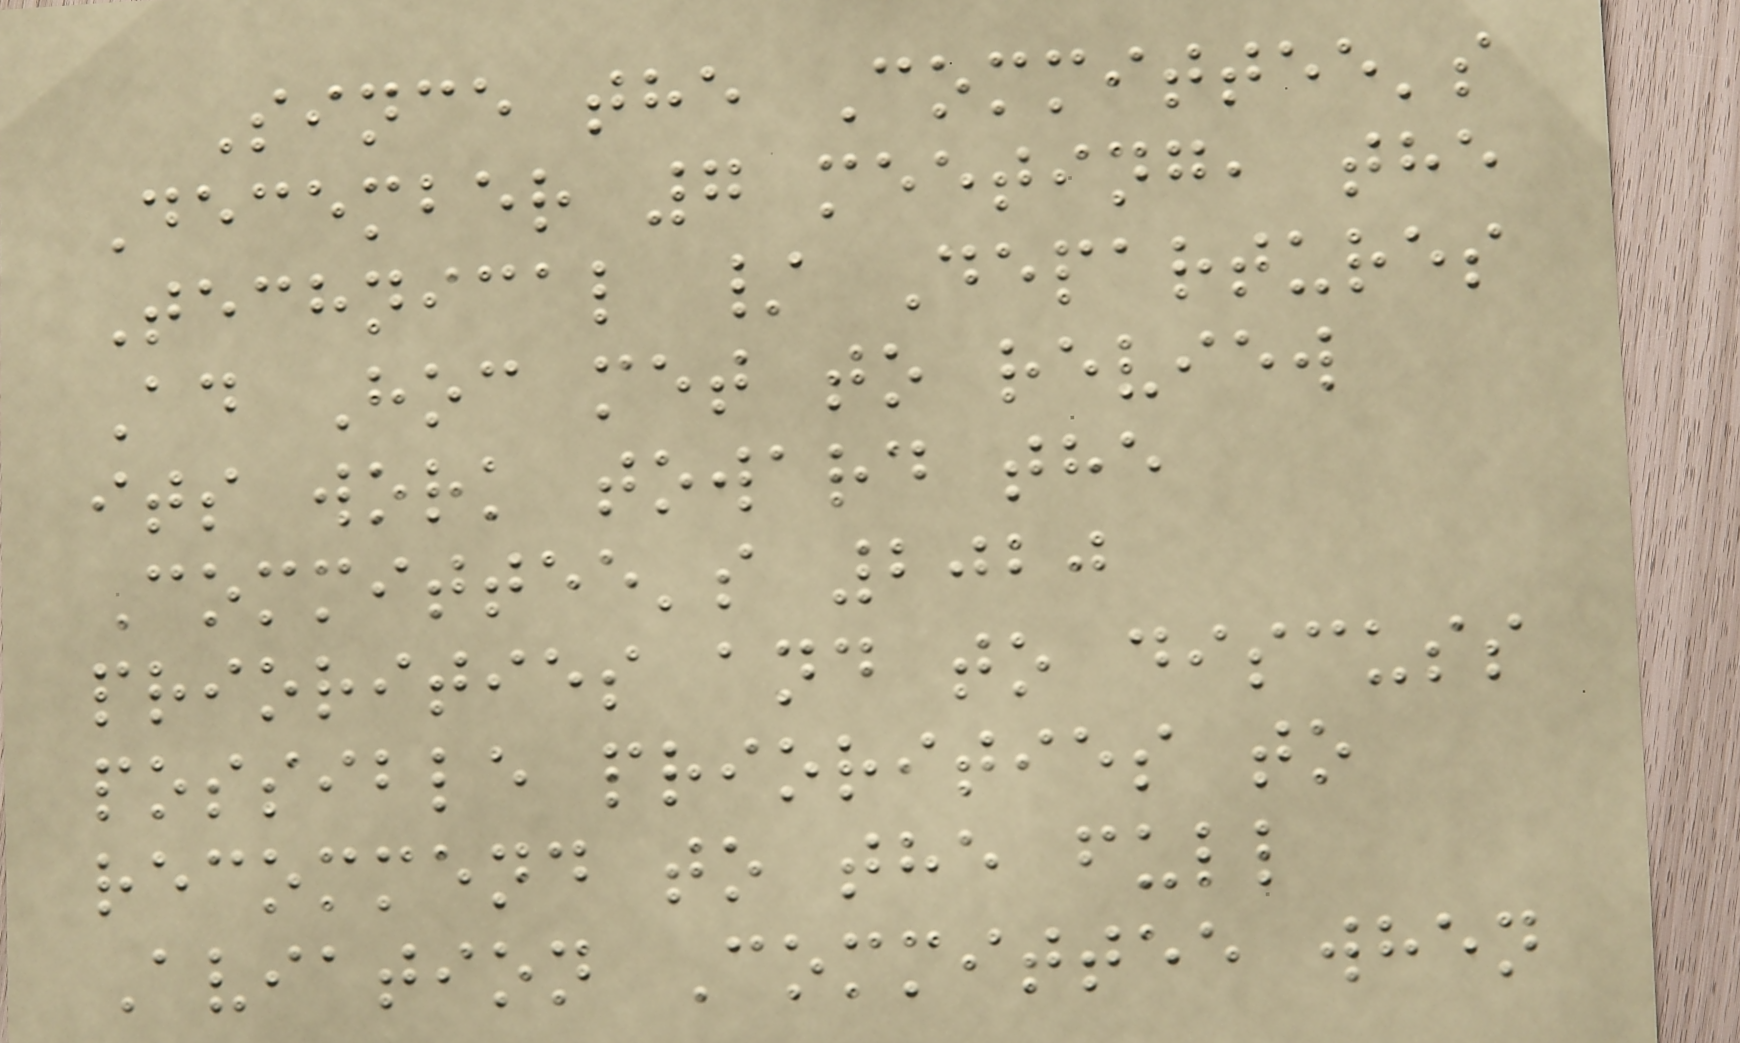Since the Committee's
December 7 meeting, the
Technical / Departures
Ad Hoc met to review
its work toward the
Committee's 2020
priorities and to discuss
possible priorities to
recommend to the full
Aviation Committee when
